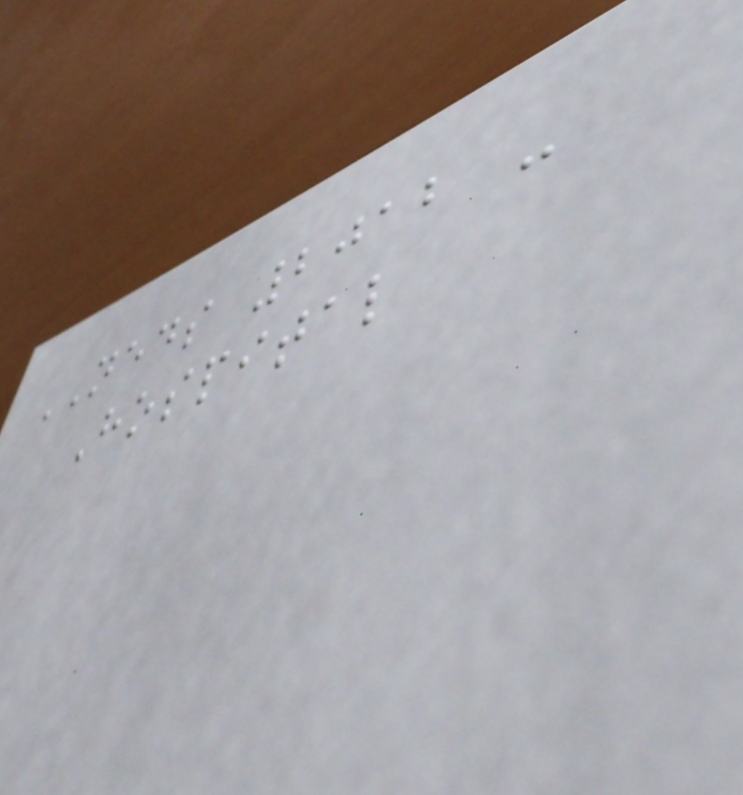NEDS 2012 -
Hospital
